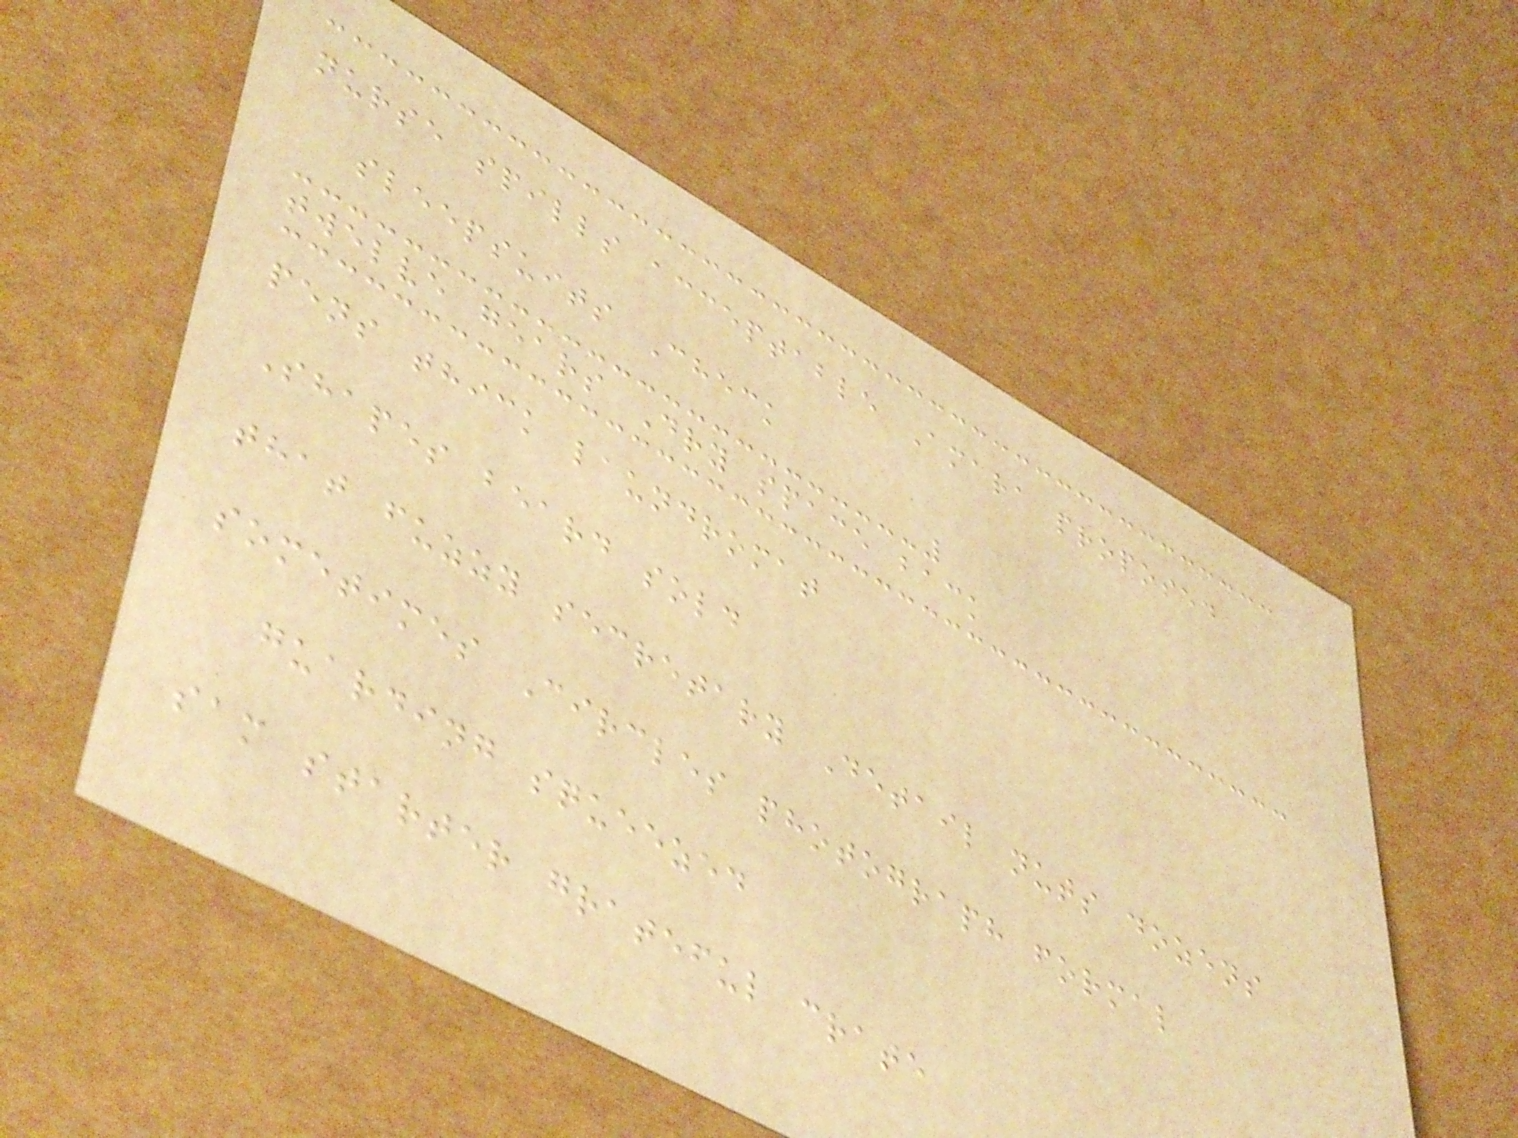nurse spills acceptable Amara proposed
sleepsuits Check
twelve gears Dry space back
pens thick laundromat
Shapes beard sold
that fuzzy secretary Detail nuts dozens
sometimes Circles photograph formal
guarding squeezed
sam starter grateful crate
